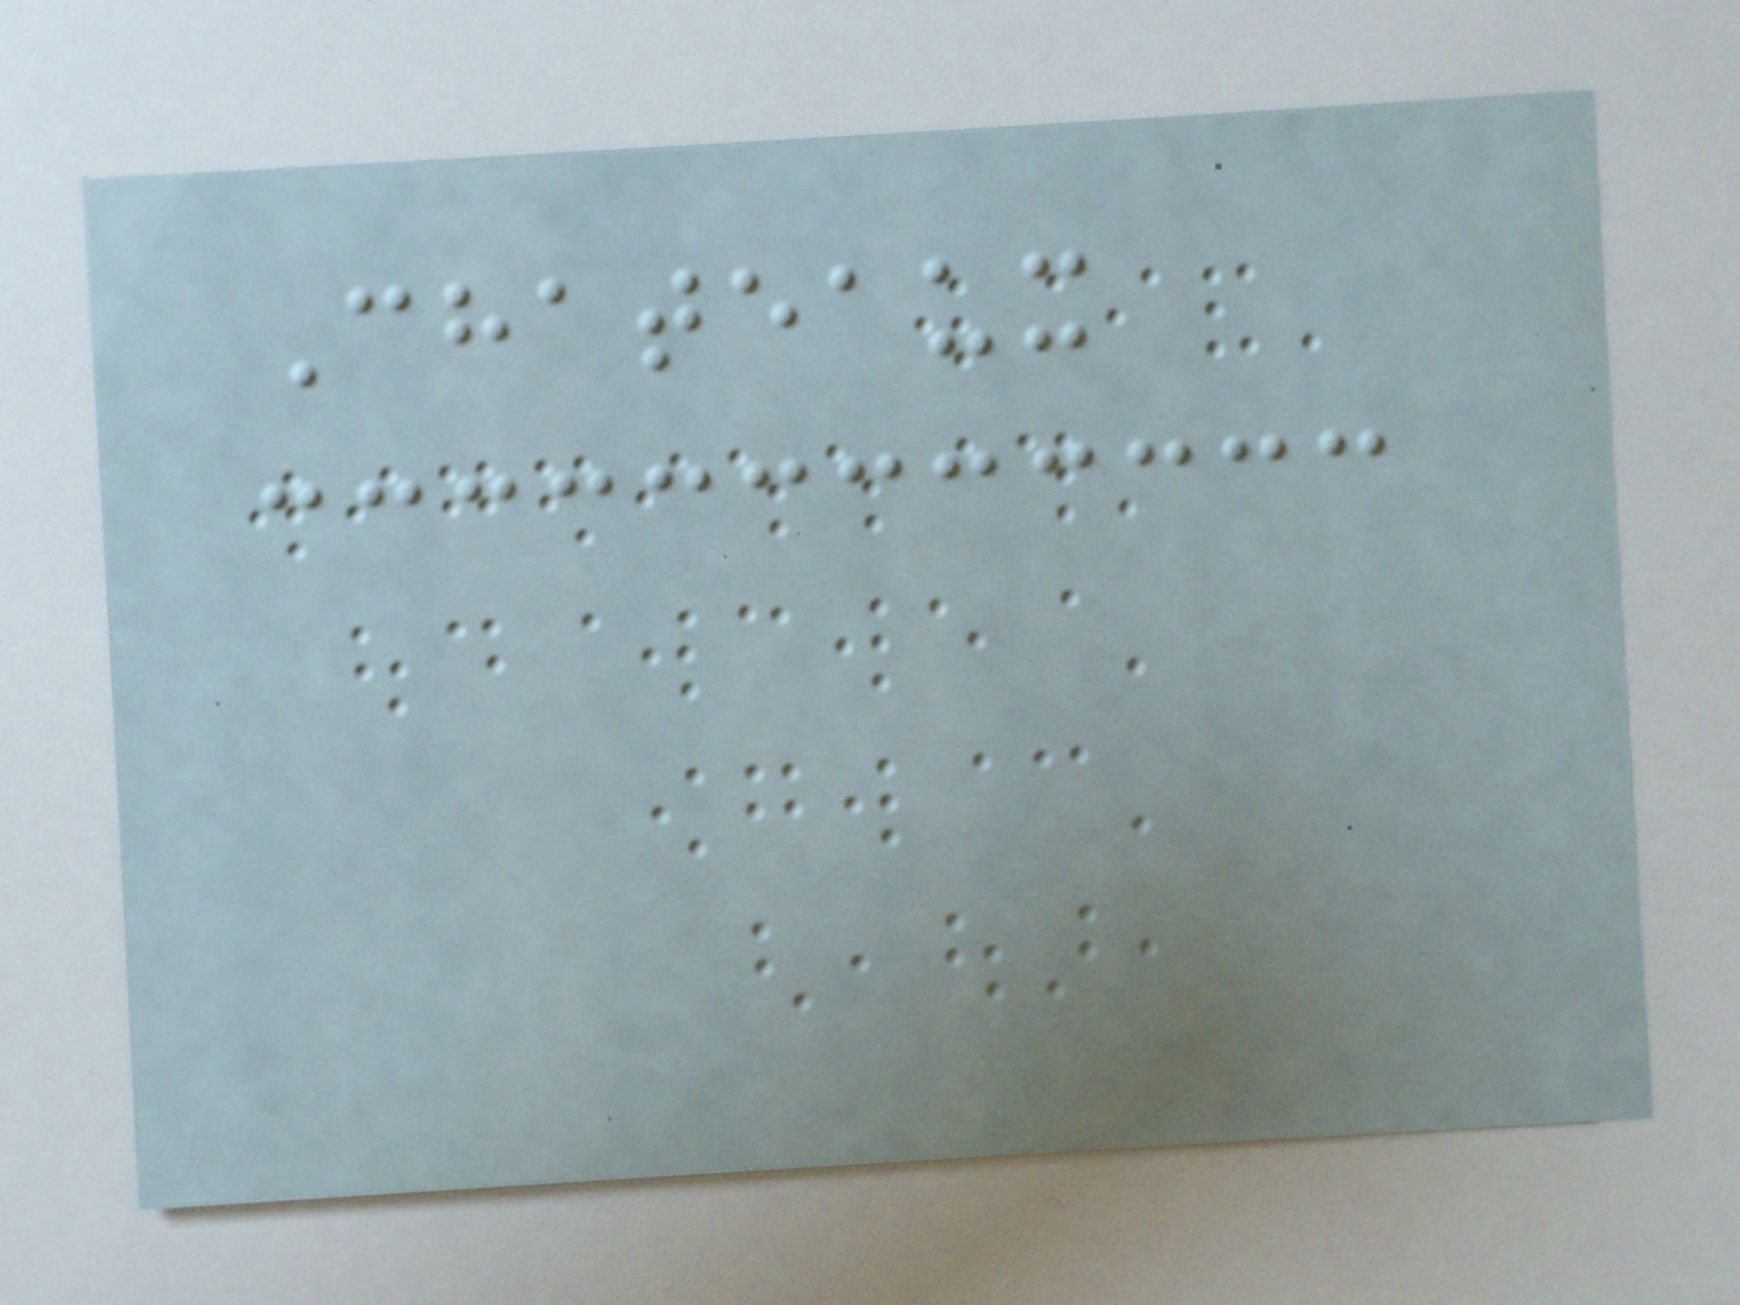Chateaux
